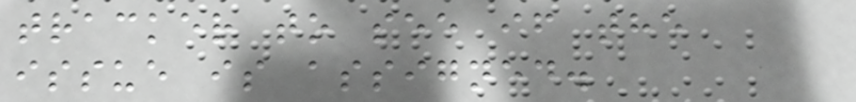tracker to see if the
issue is assigned.
